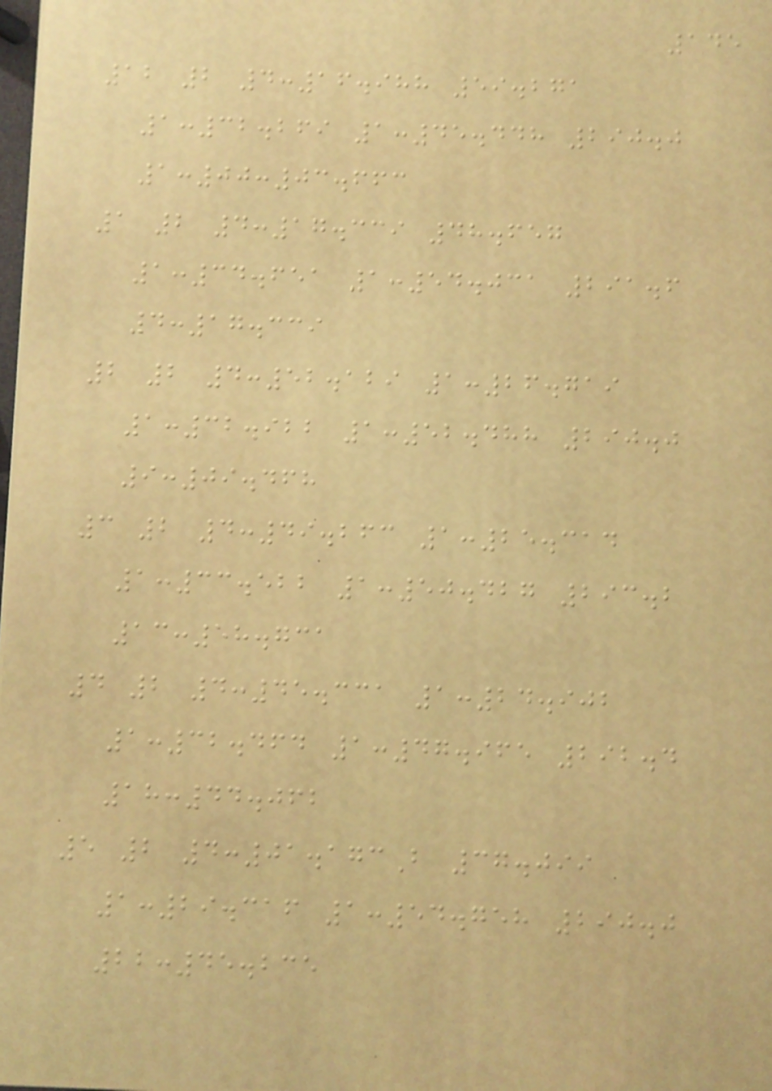145
12 2 4:16.988 59.271
1:32.269 1:45.448 290.0
1:00:03.663
1 2 4:17.339 48.657
1:34.651 1:54.031 291.6
4:17.339
2 2 4:52.129 1:26.719
1:32.922 1:52.488 290.0
9:09.468
3 2 4:49.263 1:25.314
1:33.522 1:50.427 293.2
13:58.731
4 2 4:45.331 1:24.902
1:32.464 1:47.965 292.4
18:44.062
5 2 4:01.173B 37.099
1:29.316 1:54.758 290.0
22:45.235
